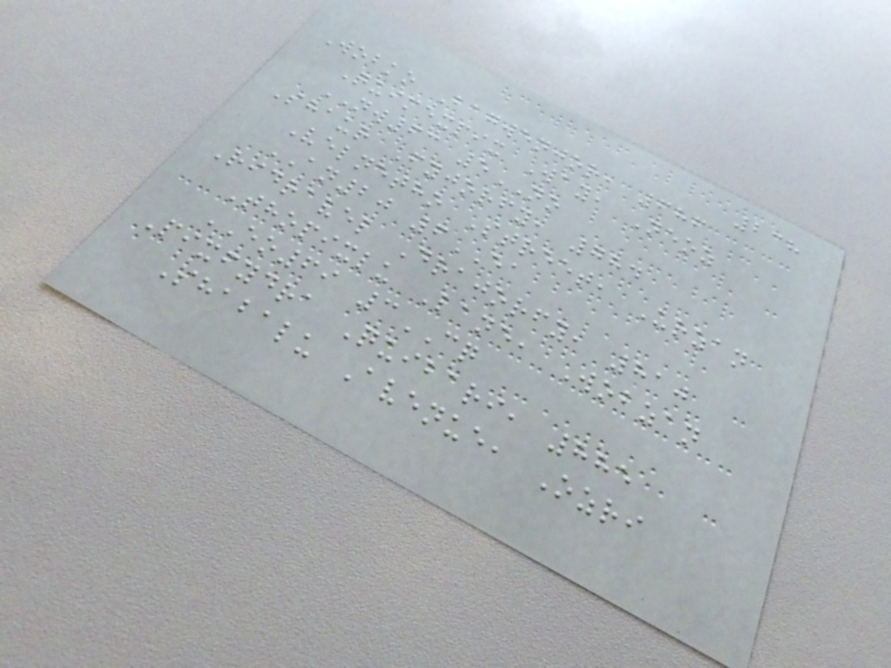238
Wobko Bagwenjor, 686
Quimexpix Way, Neoz
NW63 5NO
Shaur Fyjorfy, 784
Velnetho Street, Urzan
AN20 6EA
Ridravel Drajorfy, 810
Thopixlu Lane, Wobzan
EO69 3CQ
Pixfydra Quibari, 885
Shabalu Avenue, Ozri
